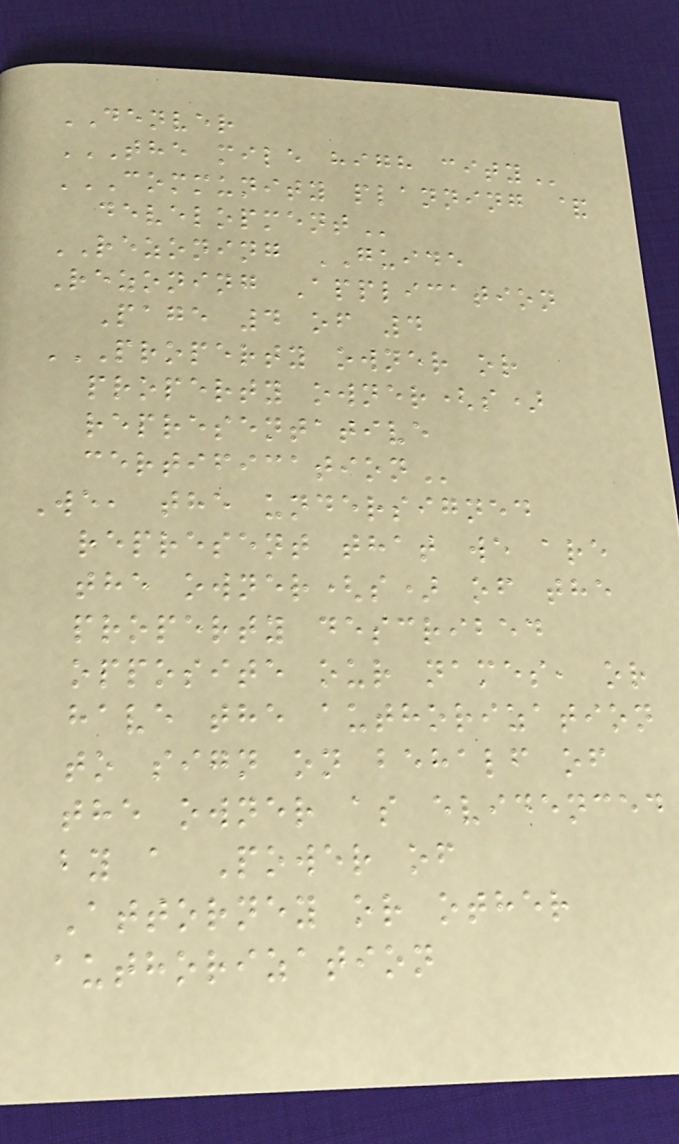DENVER
THE MILE HIGH CITY
COMMUNITY PLANNING &
DEVELOPMENT
REZONING GUIDE
Rezoning Application
Page 4 of 4
PROPERTY OWNER OR
PROPERTY OWNER(S)
REPRESENTATIVE
CERTIFICATION
We, the undersigned
represent that we are
the owner(s) of the
property described
opposite our names, or
have the authorization
to sign on behalf of
the owner as evidenced
by a Power of
Attorney or other
authorization
